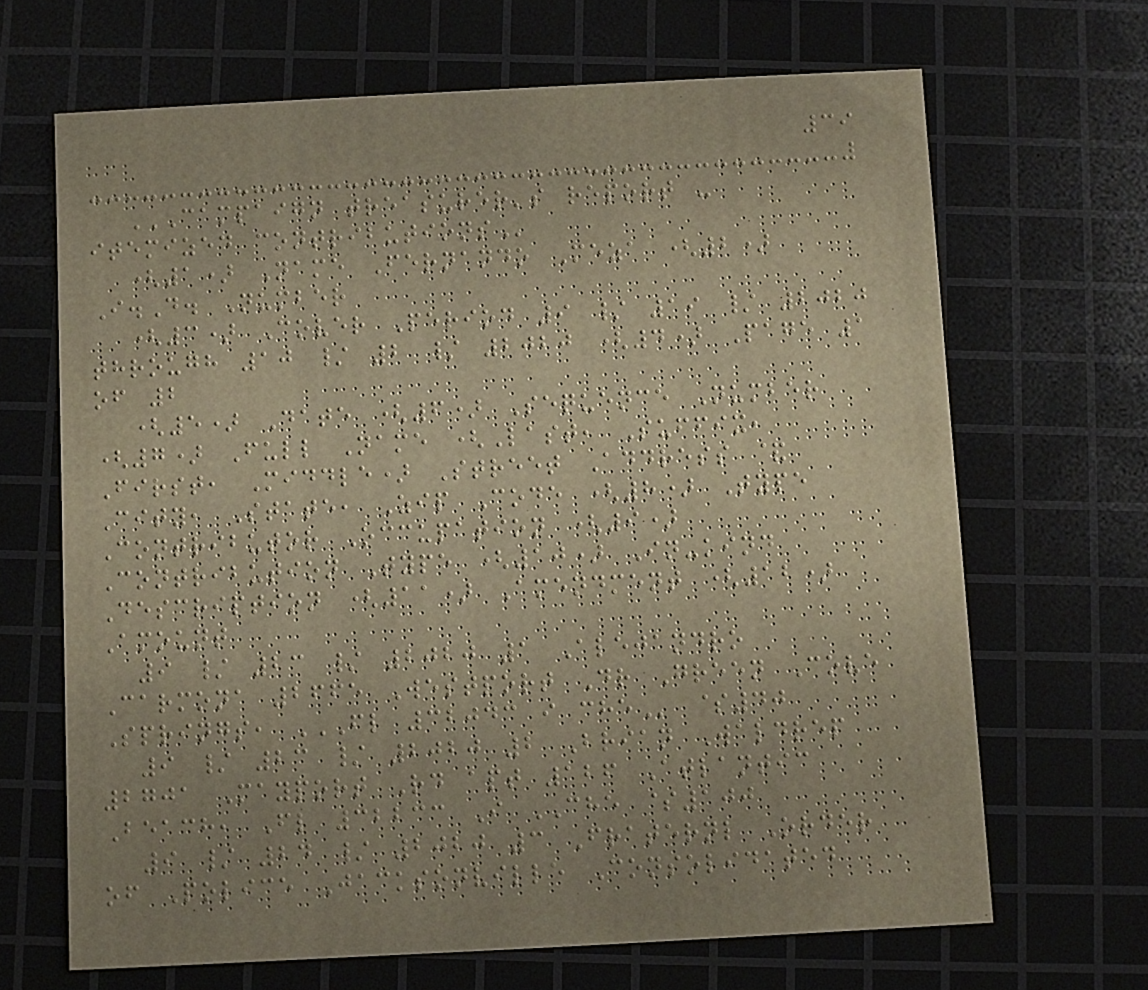39
CAMPAIGN TREASURER'S REPORT -
ITEMIZED CONTRIBUTIONS
(1) Name Fernando Meza (2)
I.D. Number
(3) Cover Period 9 / 19 / 2020
through 10 / 2 / 2020 (4) Page 1
of 2
(5) Date (6) Sequence Number
(7) Full Name (Last, Suffix,
First, Middle) Street Address &
City, State, Zip Code (8) Type
Contributor Occupation (9)
Contribution Type (10) In-kind
Description (11) Amendment (12)
Amount
9 / 23 / 2020 1 Alejandro
Carmona 2665 Westport Dr Green Cove
Springs, FL 32043 I CHE $40
9 / 23 / 2020 2 Brian Waldrep
2701 Mayport Rd apt 126 Atlantic
Beach, Fl 32233 I CHE $100
9 / 24 / 2020 3 Fraternl Order
of Police Jacksonville Consolidated
